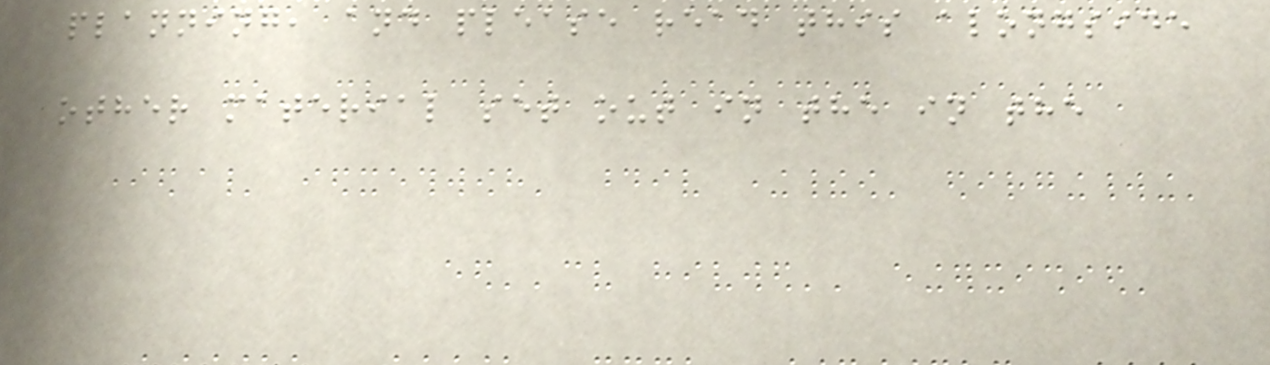planning, and please read this alongside
other material set out in the in the
